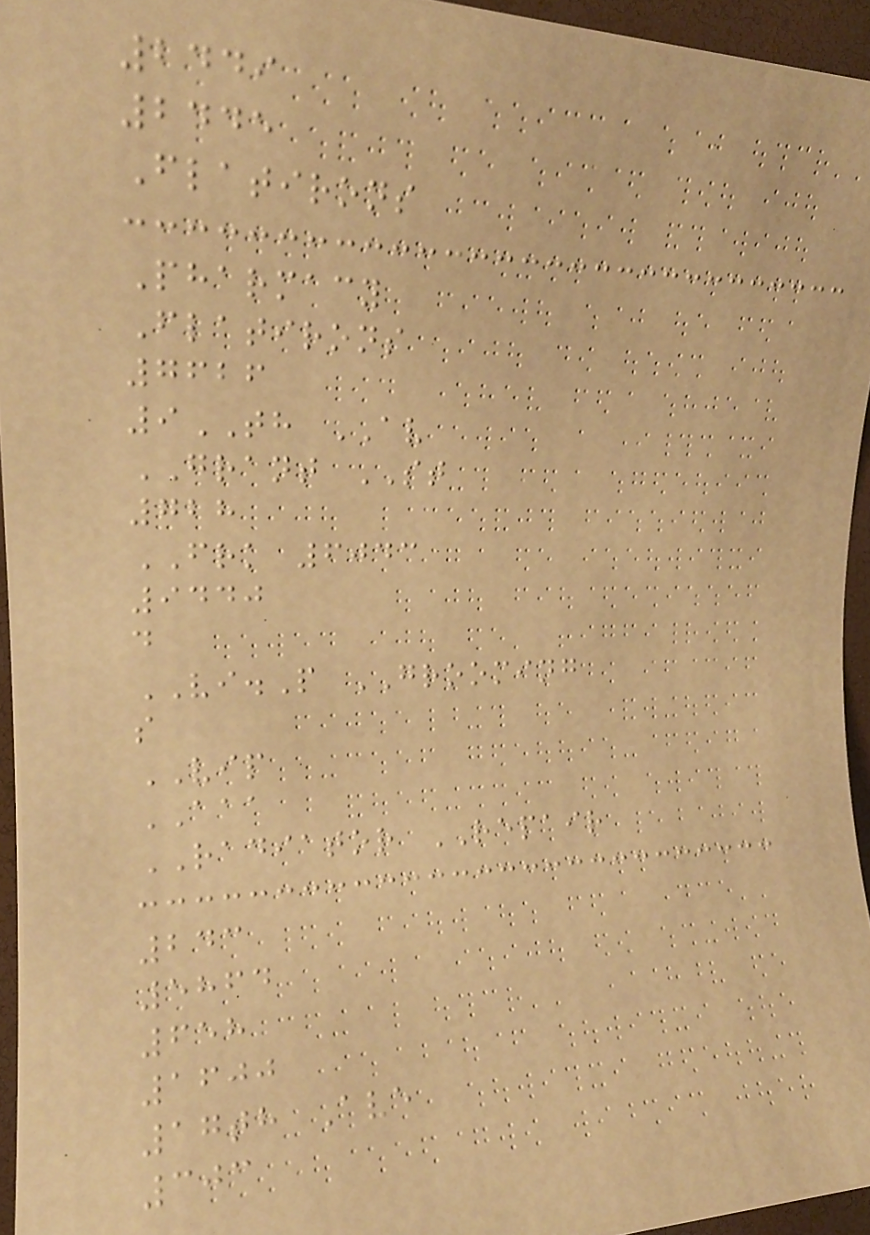2449
2445
Flatirons
Pharmacy
Flatirons
7626
9TH AV
GRANT ST
728
FRK 6043
9440
d
VI.P GROOMING
s
VIP
AAA
RADIATOR REPAIR
243
5864
658
1600
17th Ave
303
